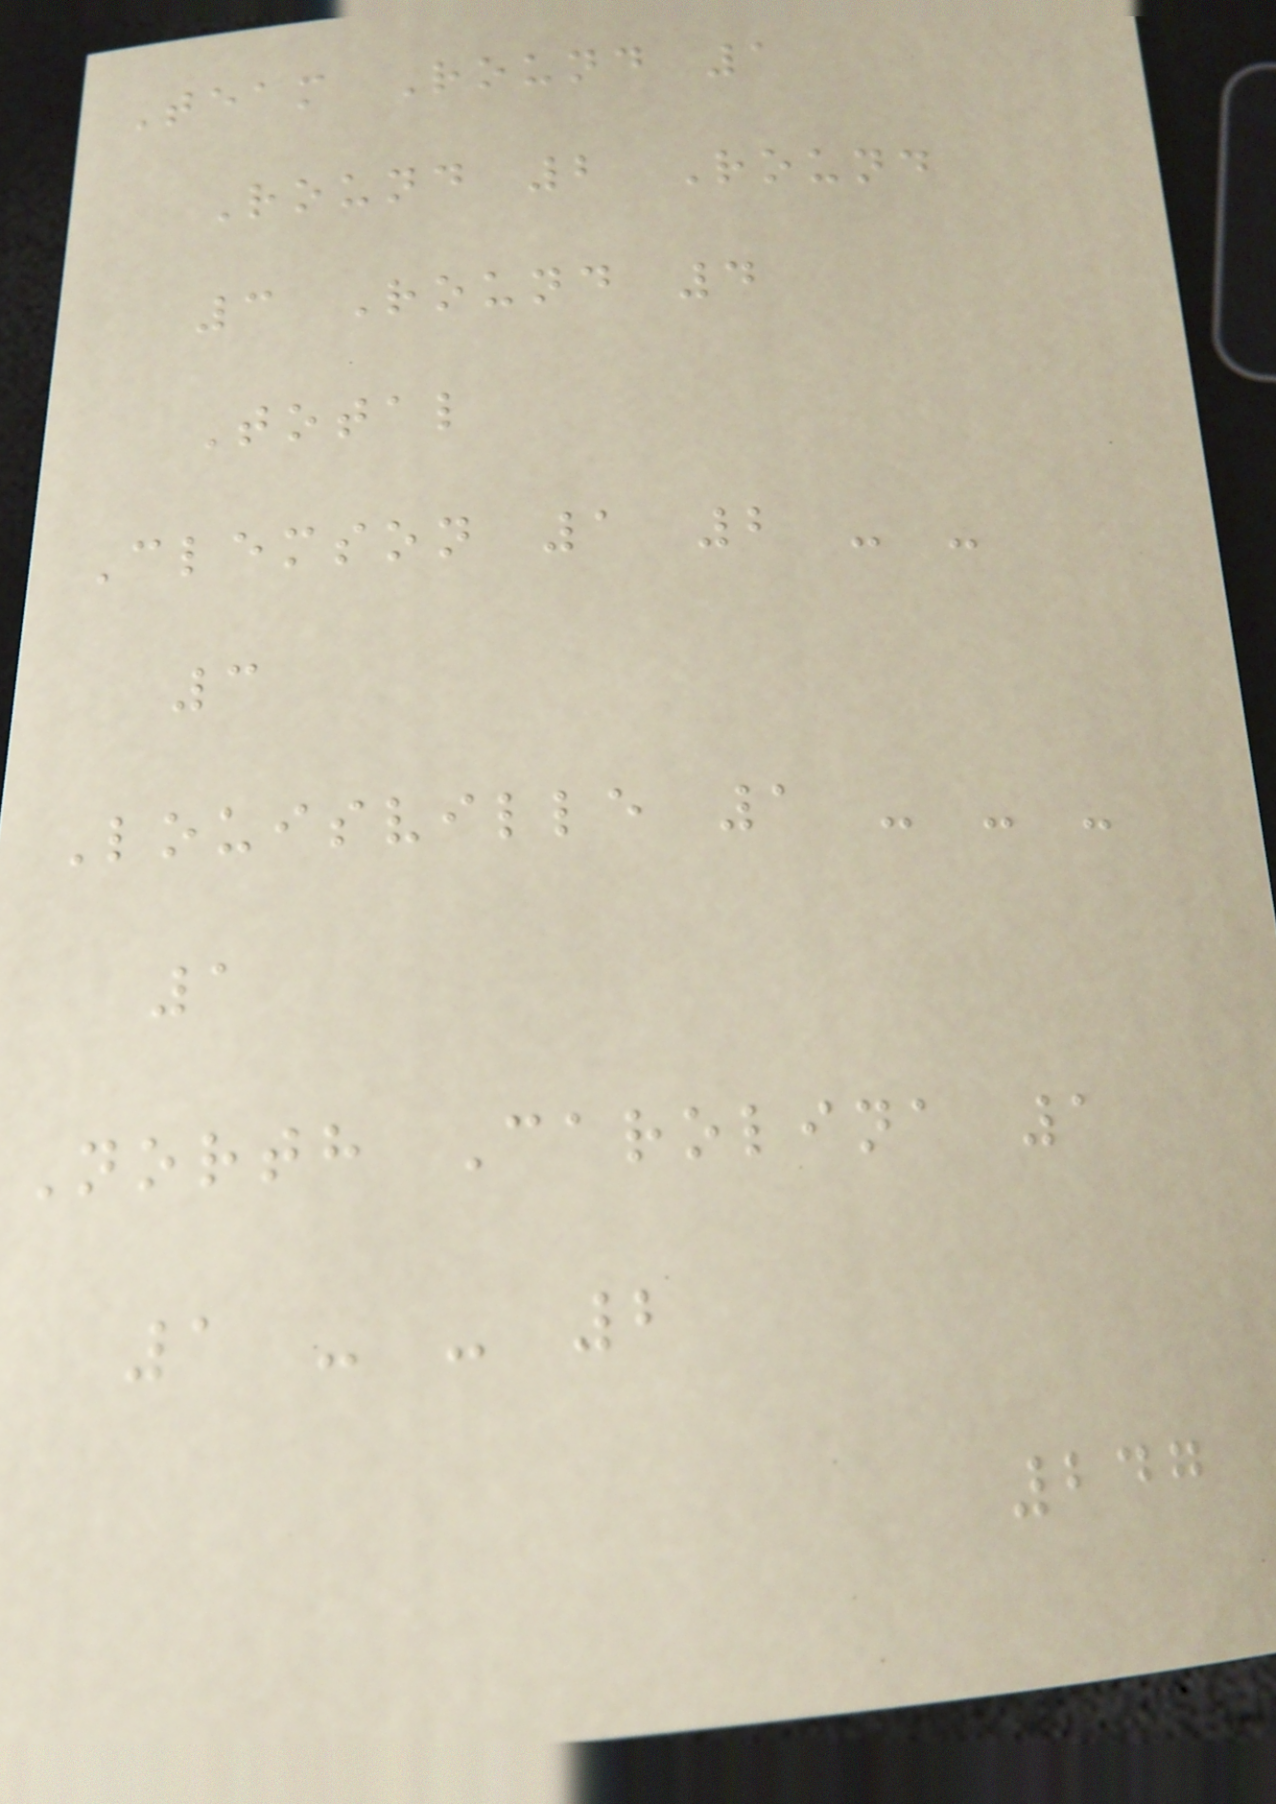Team Round 1
Round 2 Round
3 Round 4
Total
Clemson 1 2 - -
3
Louisville 1 - - -
1
North Carolina 1
1 - - 2
247
